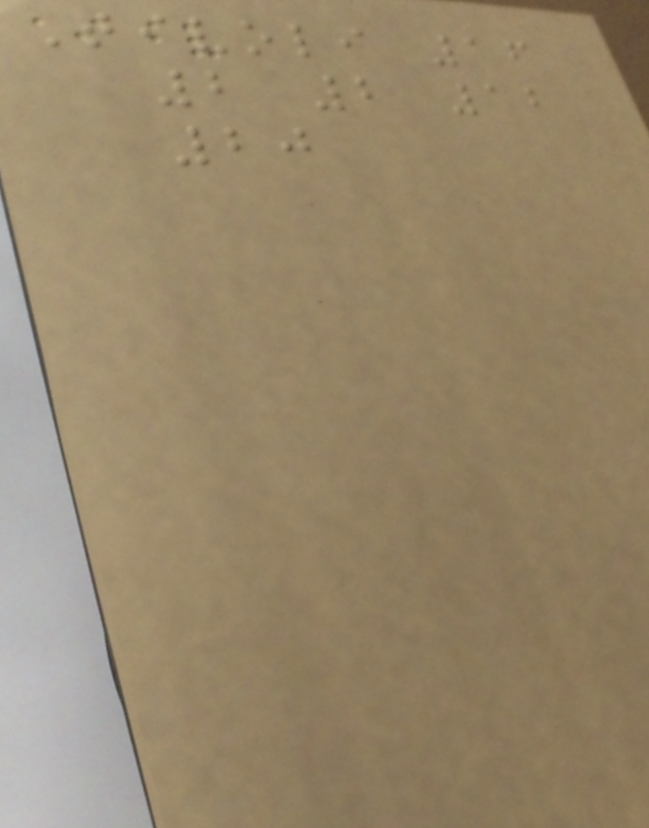Tivoli 16
2 2 12
20
